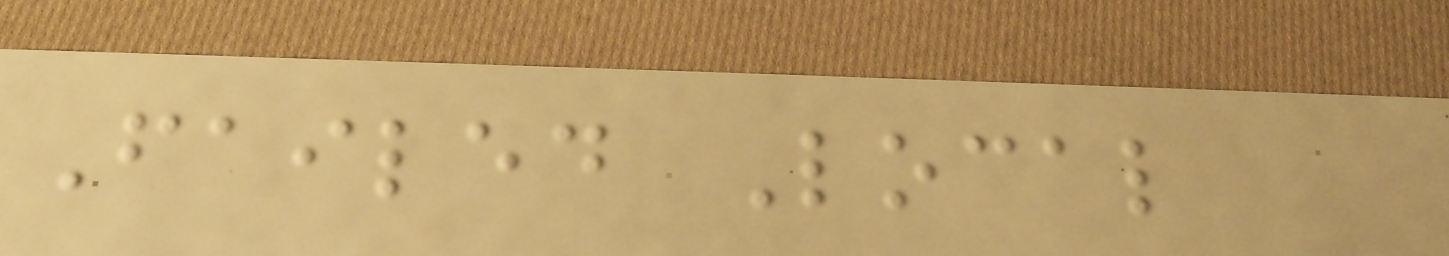Failed Local
